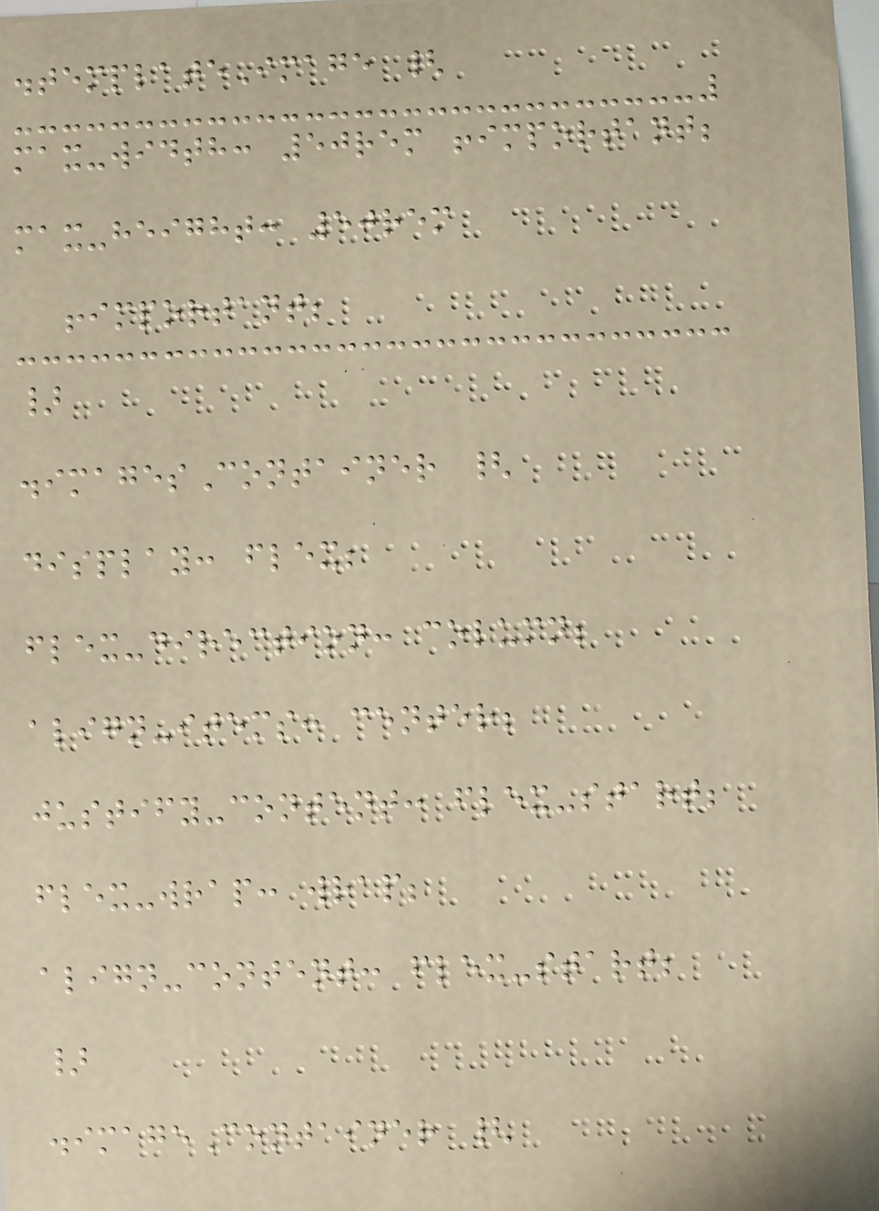.templateImage {
max-width: 50rem !important;
max-height: 50rem
!important;
}
.imagesContainer {
display: flex;
flex-direction: column;
align-items: center;
justify-content: flex-start;
flex-wrap: wrap;
align-content: flex-start;
}
.imageContainer {
